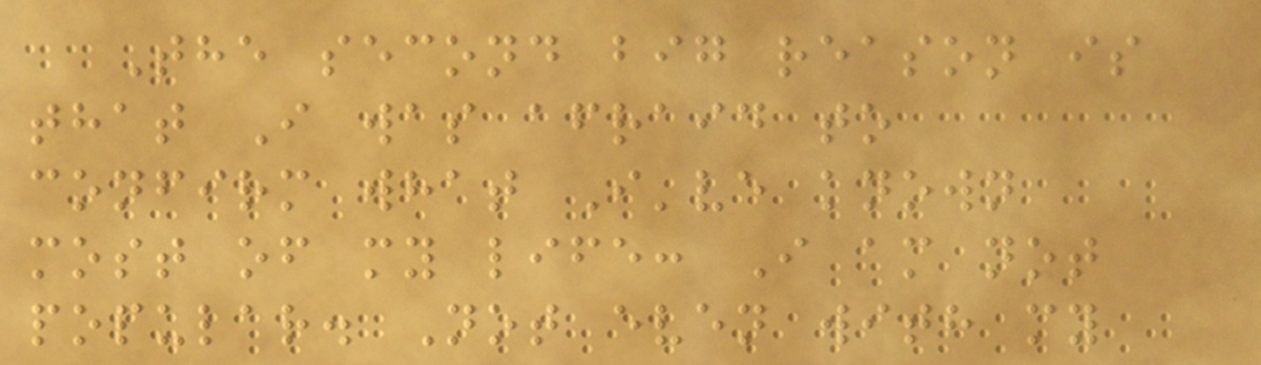The second big reason is
that I was afraid to
confirm what I've known
most of my life: I am not
popular. Not even with my
